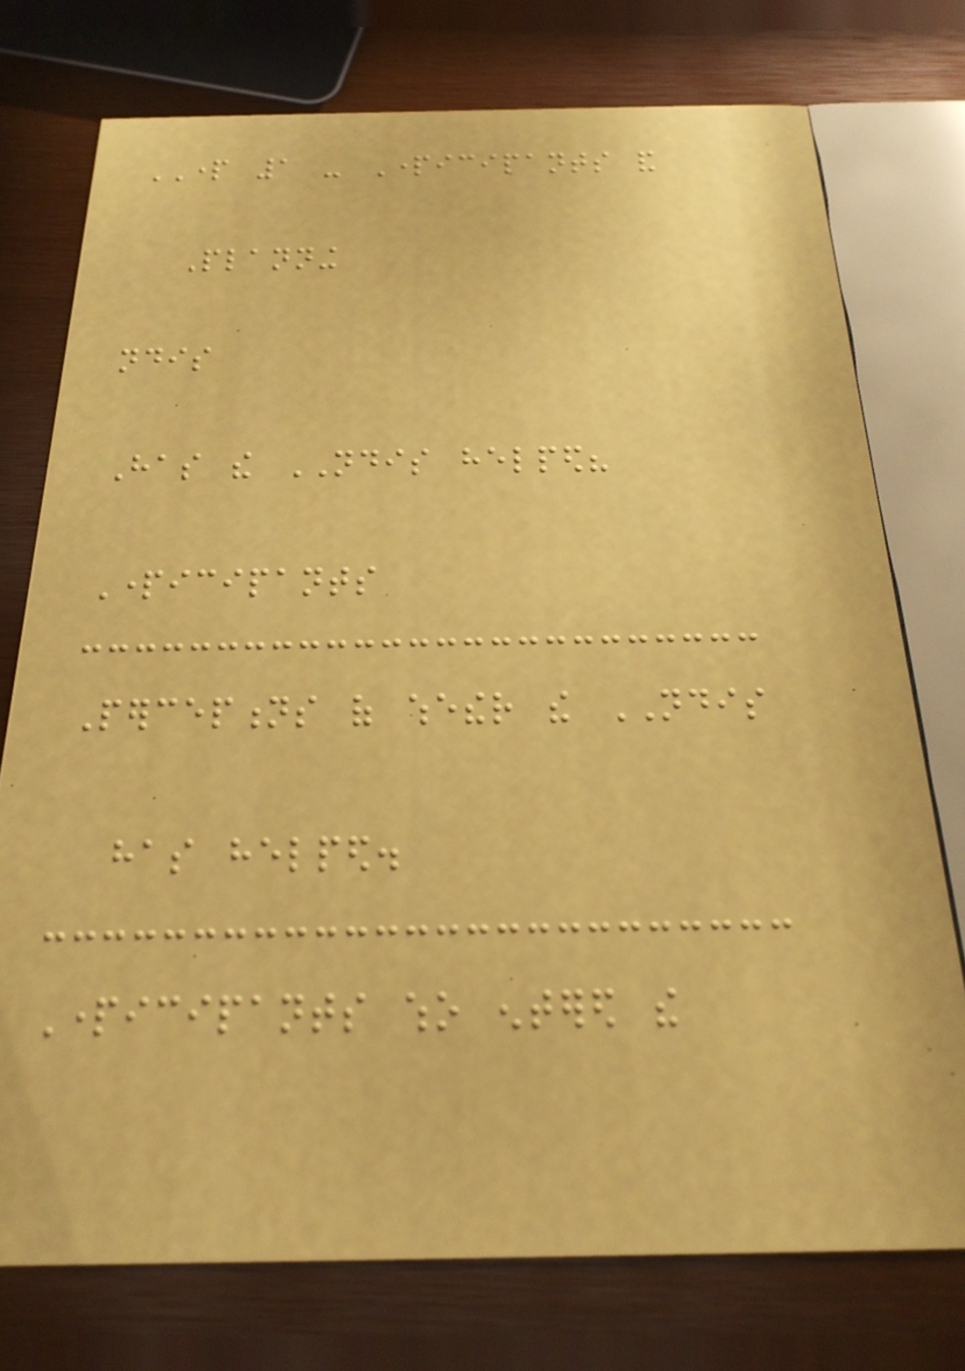PART 1 - Participants and
Planning
ndis
Has the NDIS helped?
Participants
Perceptions of whether the NDIS
has helped.
Participants who entered the
